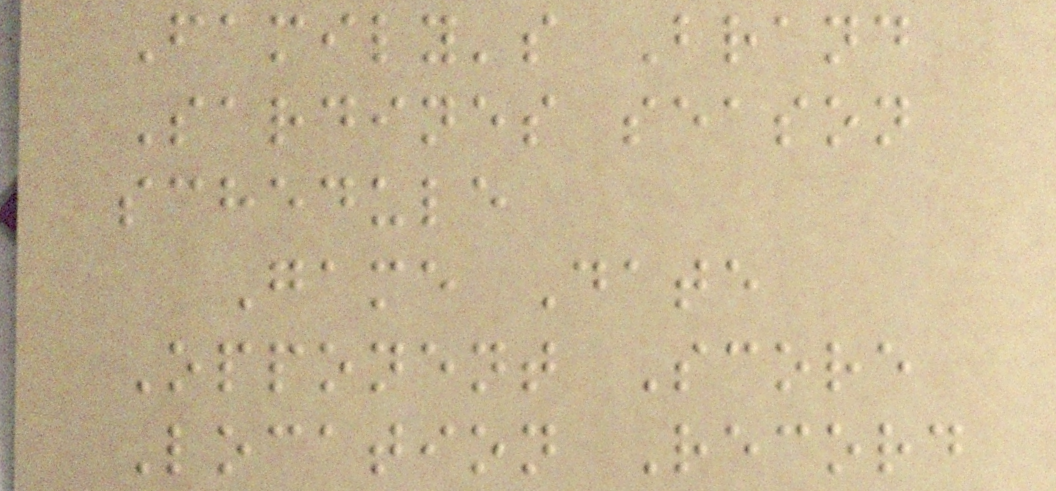Family's Brand
Sardines season
schedule
Game Date
Opponent Score
Location Record
